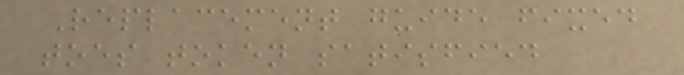Replacement guide fixed
toes token satisfied
